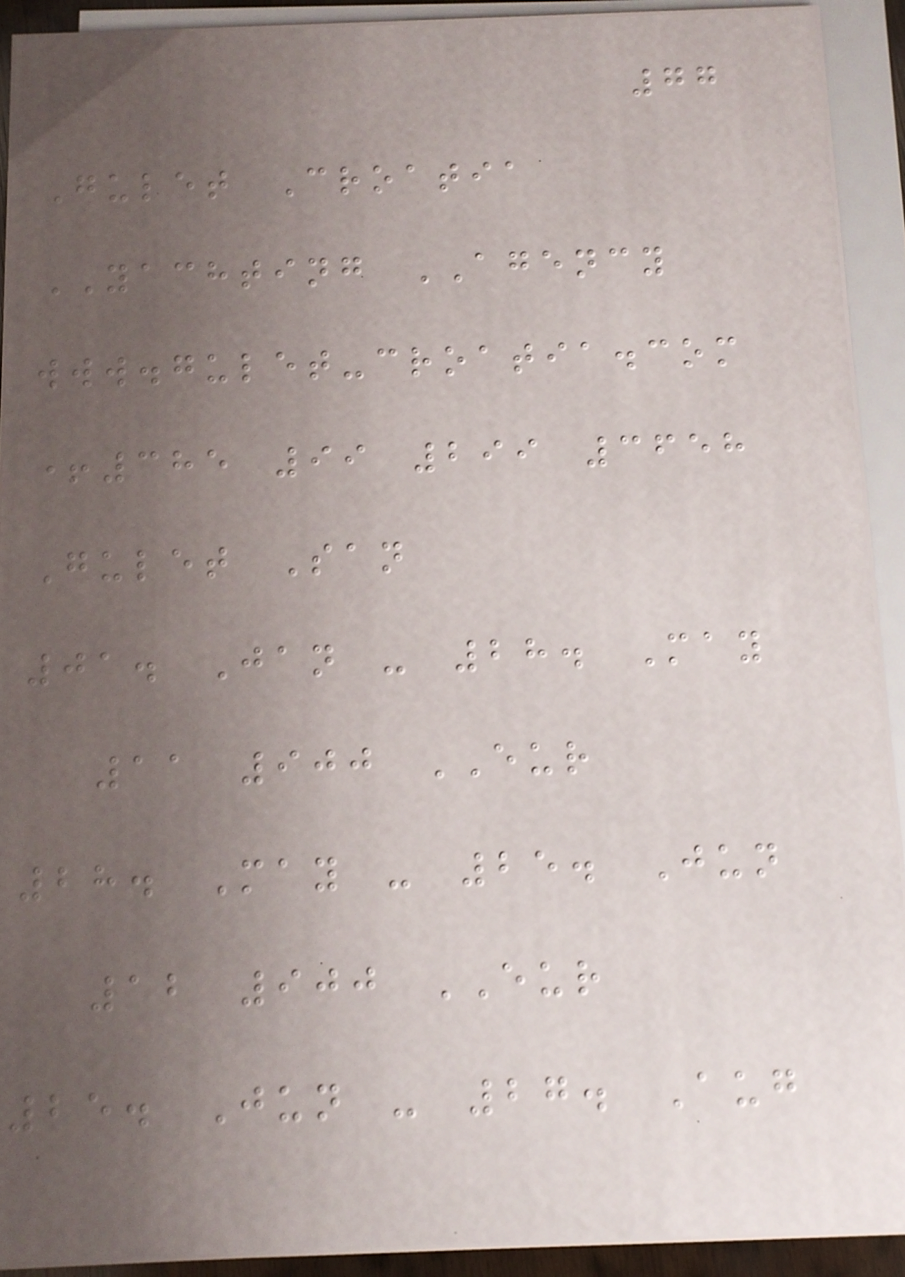77
Gulet Croatia
YACHTING AGENCY
www.gulet-croatia.com
+385 99 299 3658
Gulet San
01. Jan - 28. May
11 900 EUR
28. May - 25. Jun
12 900 EUR
25. Jun - 27. Aug
